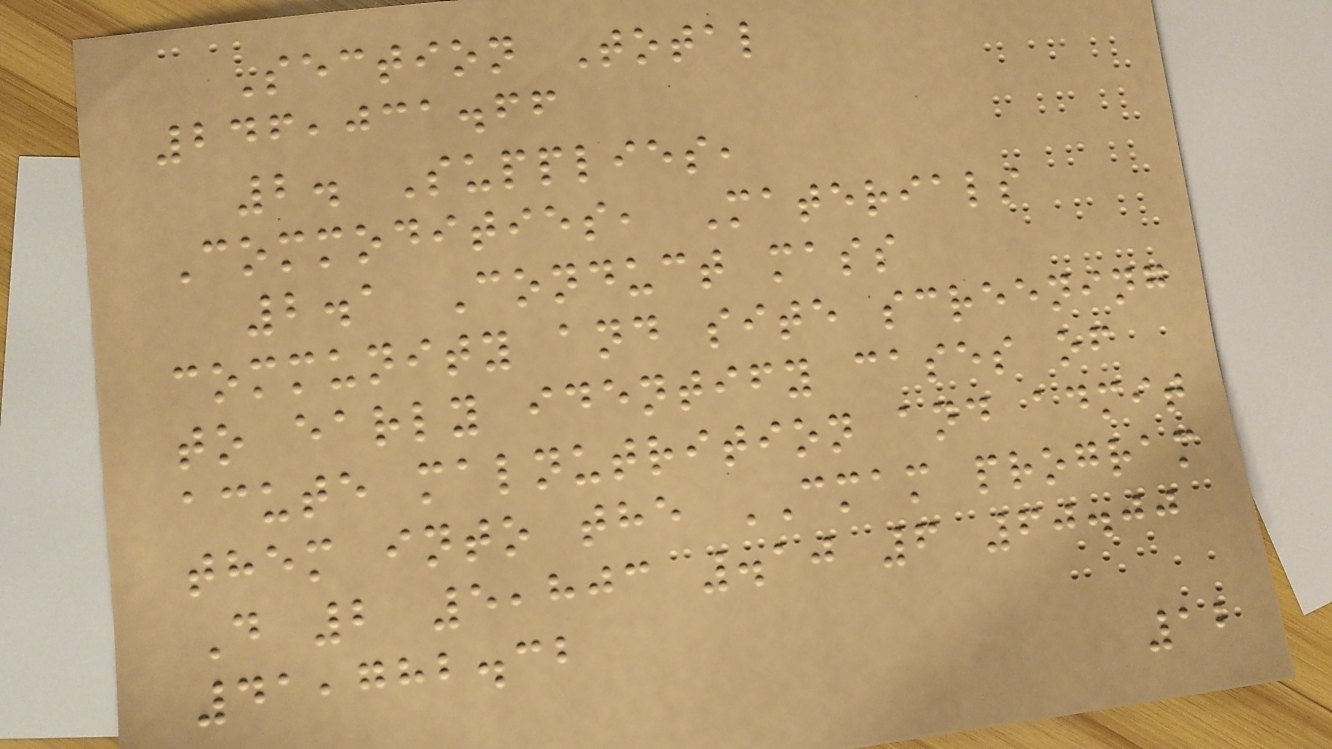Section Total
246,031.66
2. Supplies,
Commodities, Materials
2.1 Conduct mass
community and site screening
to early identify cases of
acute malnutrition and admit
them into the CMAM program
D 2 5,803 .10 6 60.00
41,782.32
12
